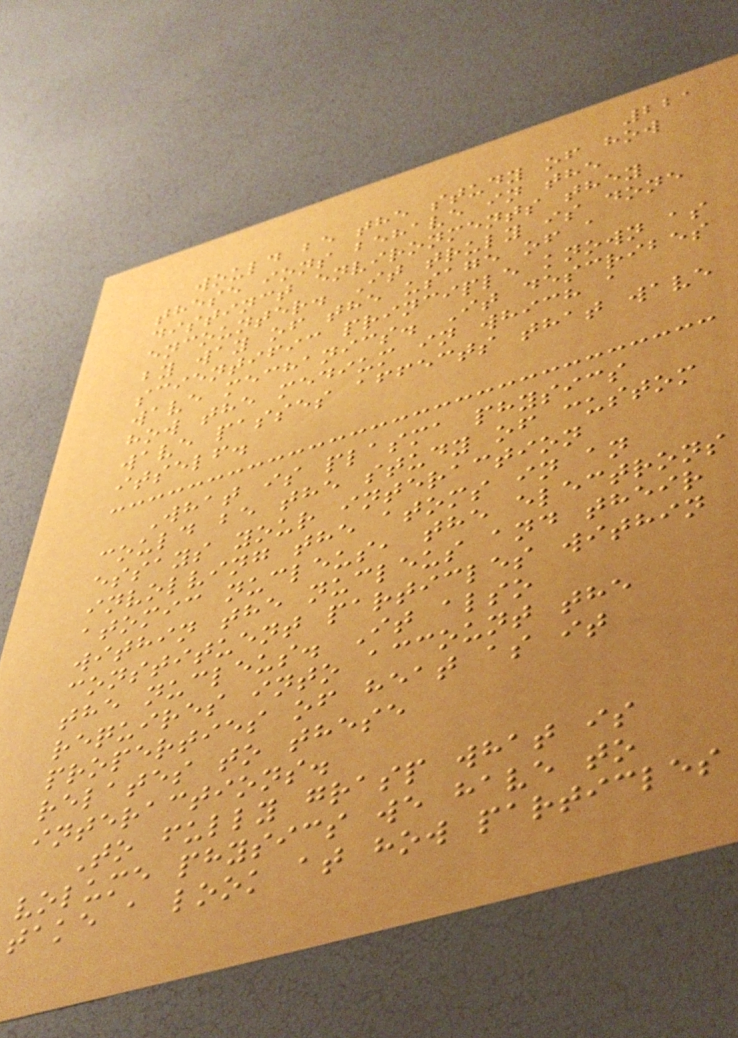221
would be the study of how
these ions behave in the
distinct environments they
encounter. It truly is done
by way of the usage of a
scientific principle known as
wave mechanics. It describes
how the medium in which a
wave passes affects that wave
itself.
What is plasma physics
could be the study of custom
essays your interaction
involving the atoms in an
atomic nucleus, the electrons
within the nucleus and their
constituent particles within
the nucleus. It also
requires into account the
properties of heat as it
relates to these
interactions.
To fully grasp what is
volume physics we have to
take a look at how particles
